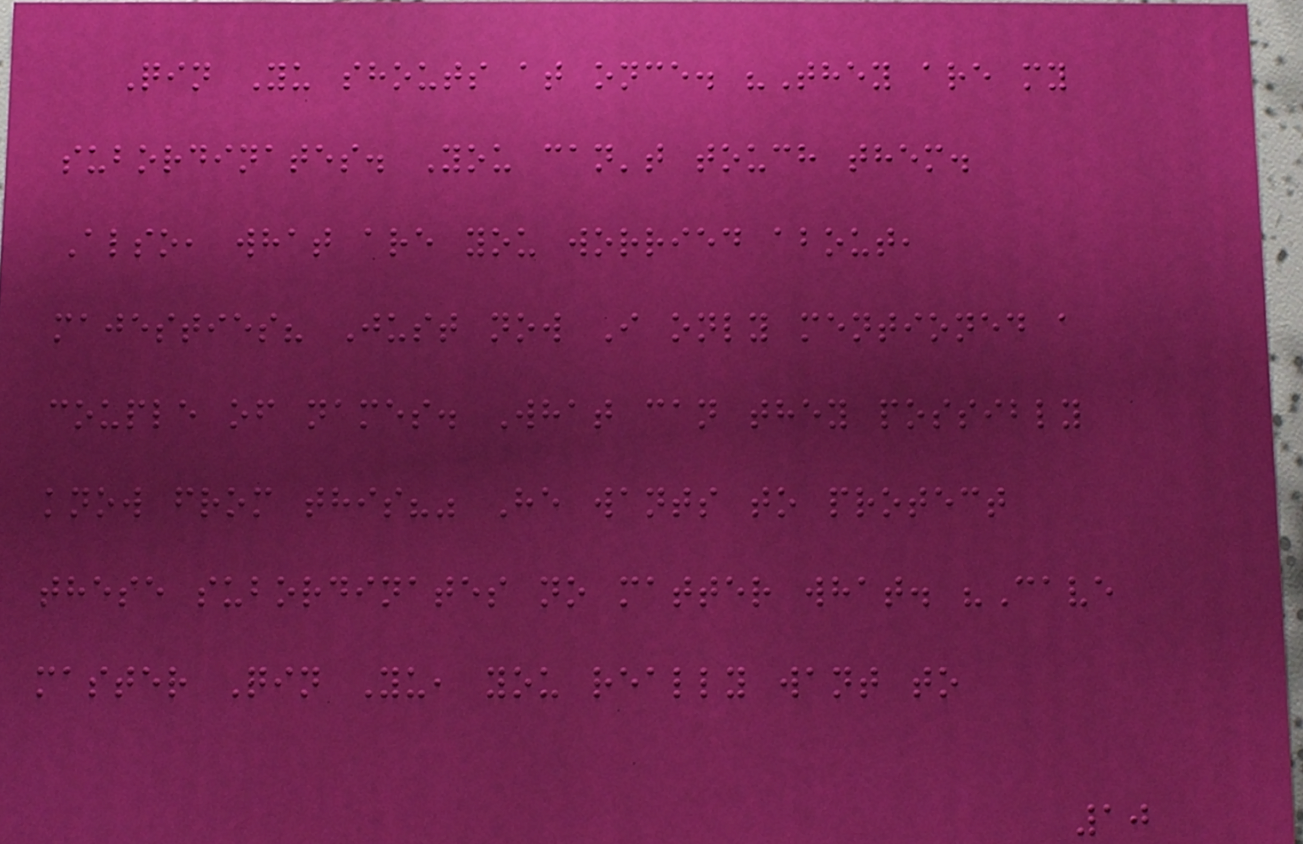Qin Yu shouts at once. "They are my
subordinates. You can't touch them.
Also, what are you worried about,
majesties? Just now I only mentioned a
couple of names. What can they possibly
know from this?" He wants to protect
these subordinates no matter what. "Cave
master Qin Yu, you really want to
10
